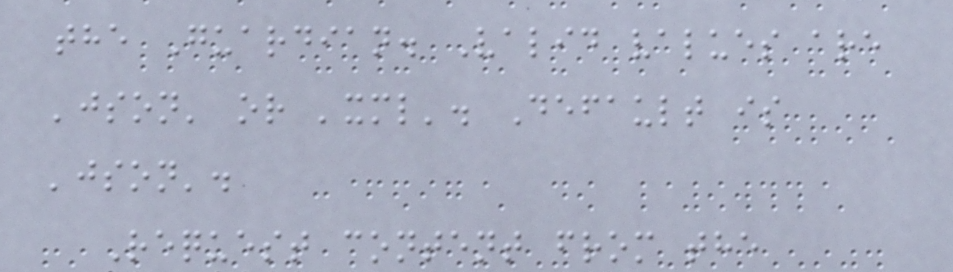the Guardian. Valid values are
'json' or 'xml'. Default is
'json'.
Request content from the
